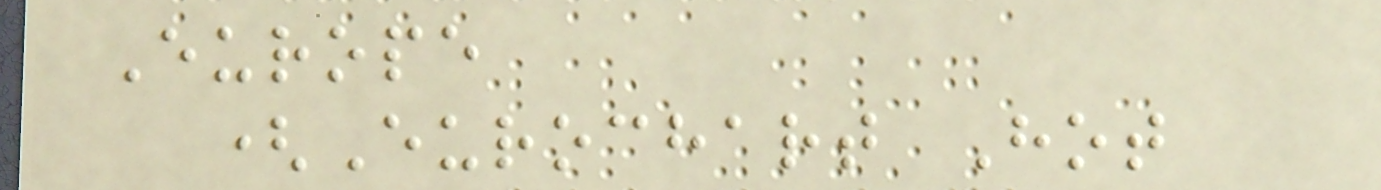Europe
(Eurochart Hot
